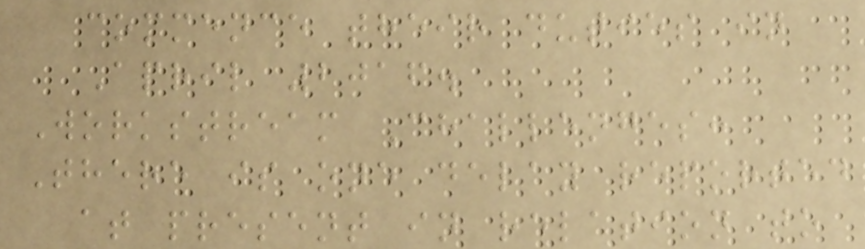commence their duties in
April 2016.
Workstream Challenges:
There is one delay reported
at present in relation to
